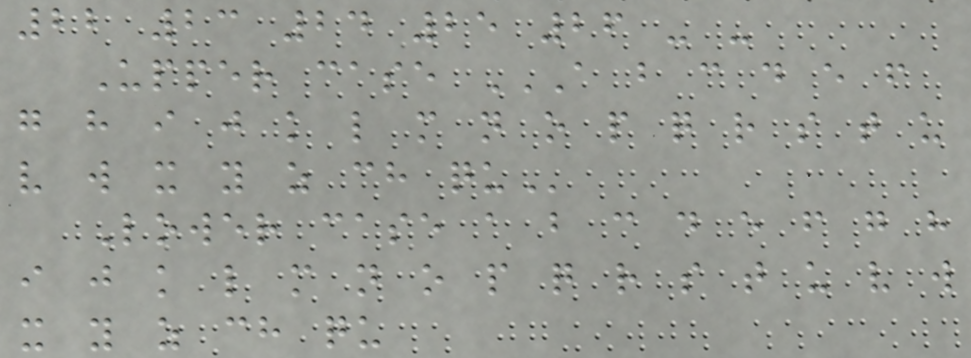22 23 24 25 26 - -
Upper case A B C D E F
G H I J K L M N O P Q R S T U
V W X Y Z CH QU
Lower case a b c d e f g h
i j k l m n o p q r s t u v w
x y z ch qu
